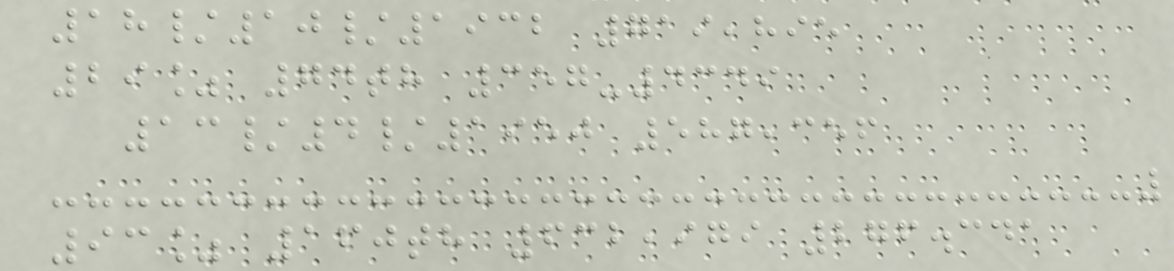18/10/1932 719,895
29% 74th 357-4349
13/4/1950 587,356
93% 160th 632,979 276.341
